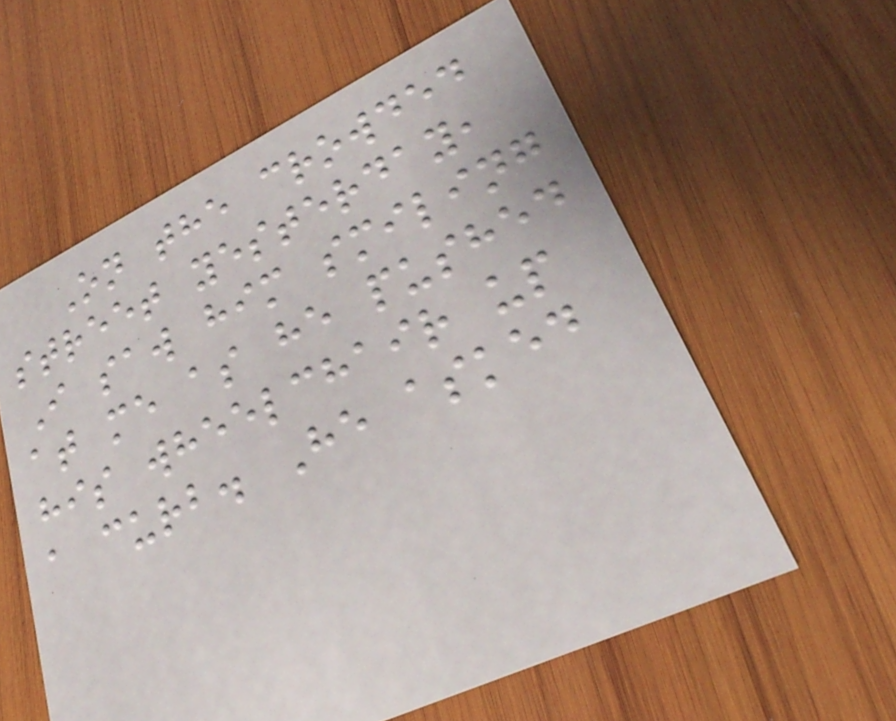On the crowded
street yesterday,
I saw him smiling
at me as he pushed
his wheelchair up
a curb. He asked
